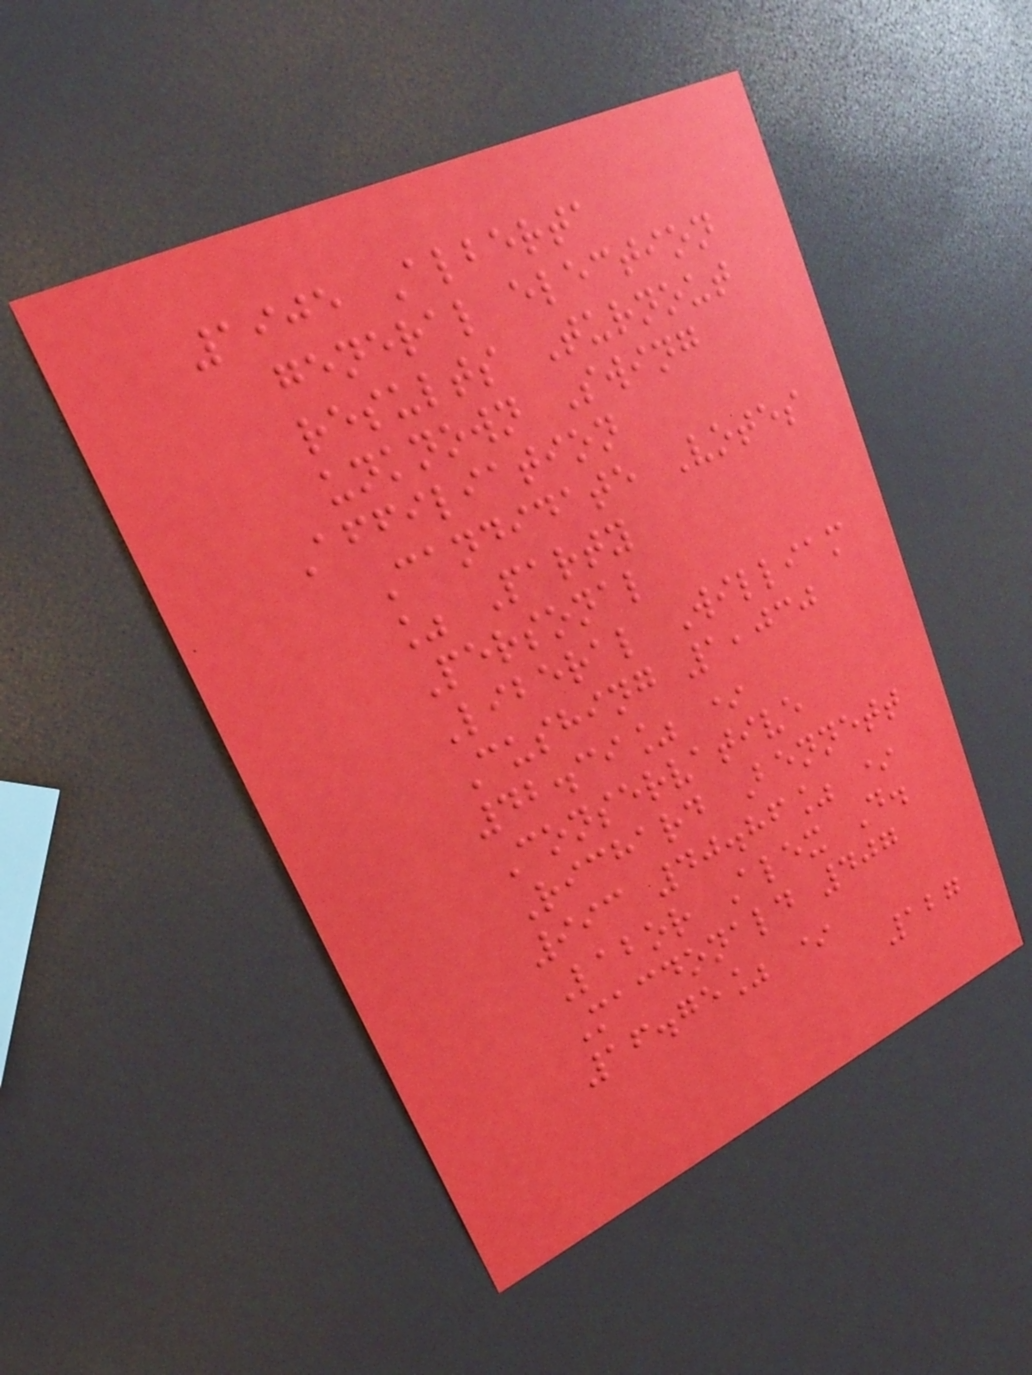1905 Alberta
general election
results Turnout
unknown Swing
Affiliation
Candidate Votes
% Party
Personal
Liberal William
Cushing 1,030
42.39% *
Conservative
Richard Bennett
993 40.86% *
Labor Alex D.
Macdonald 407
16.75% *
127
